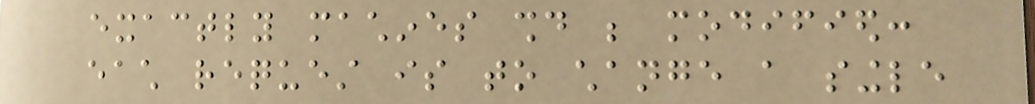exactly machines should be modified:
each request is to change a single
